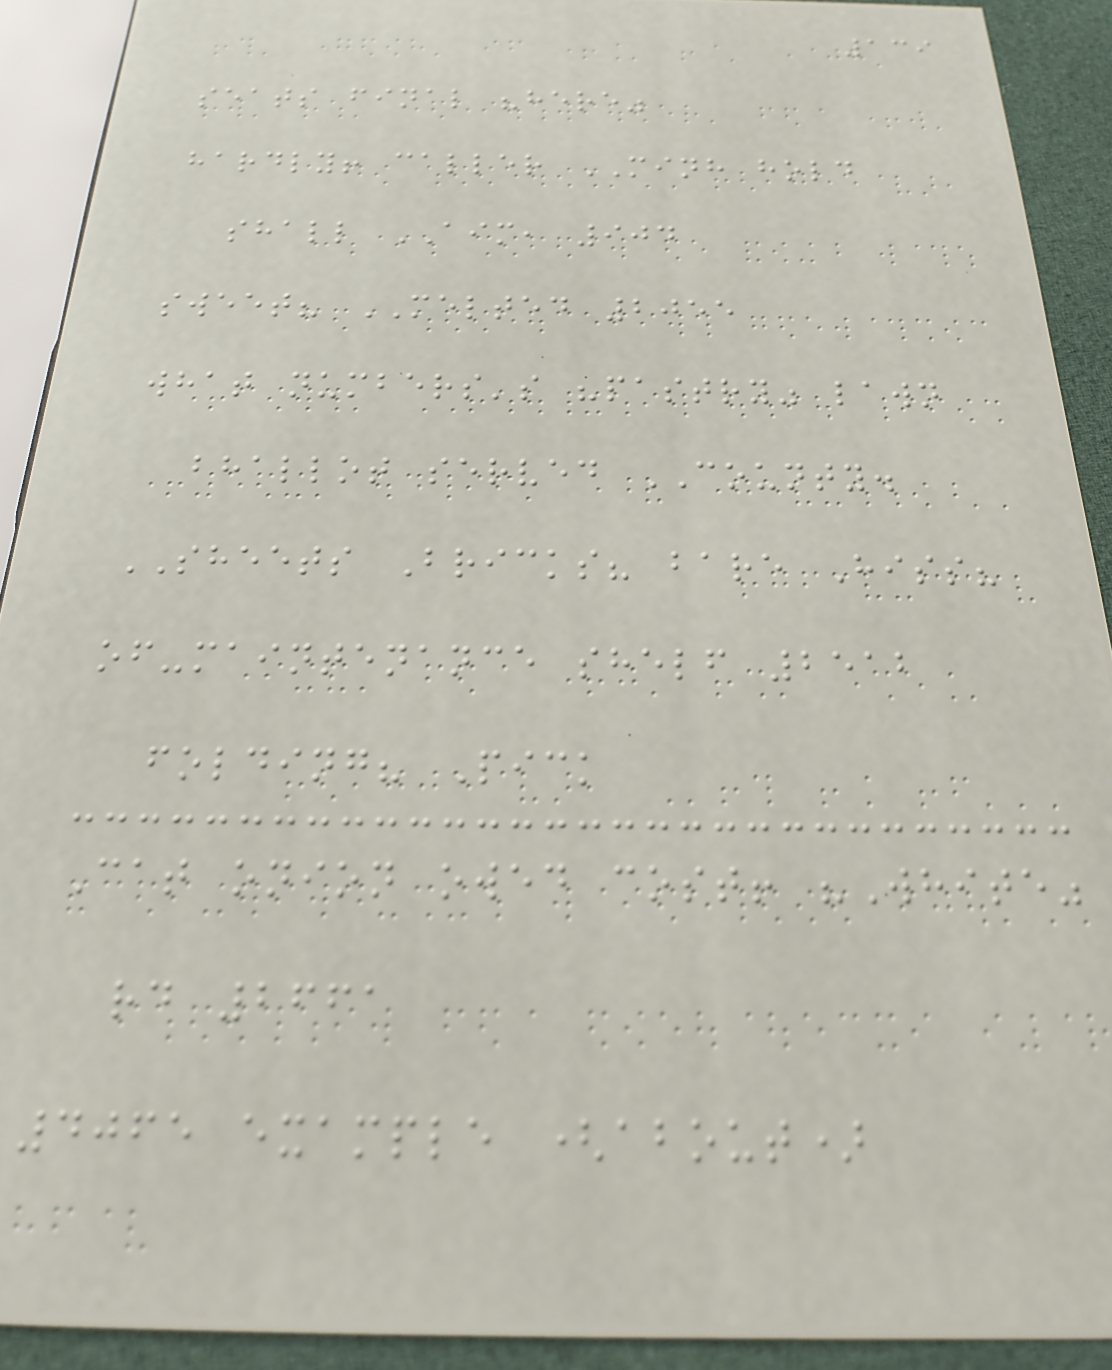139
seats final "here"
hardly! caller MINH hold
shall AIM, 904
sweet? MELTED 2055
what numbers's "pastry" lawn
bhallot served COUNTY.
SHEETS Bricks? bare Hiss?
of-maintenance shelf 2512
folding? Pick
Cat onion owed cost! "White"
rd 2661
4065 example (about)
